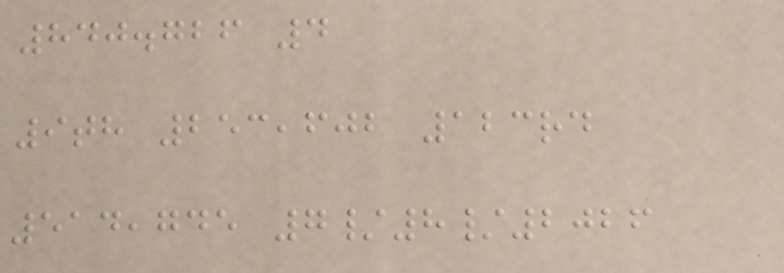840.726 4
9th 253,602 123rd
514,745 7/8/2026
